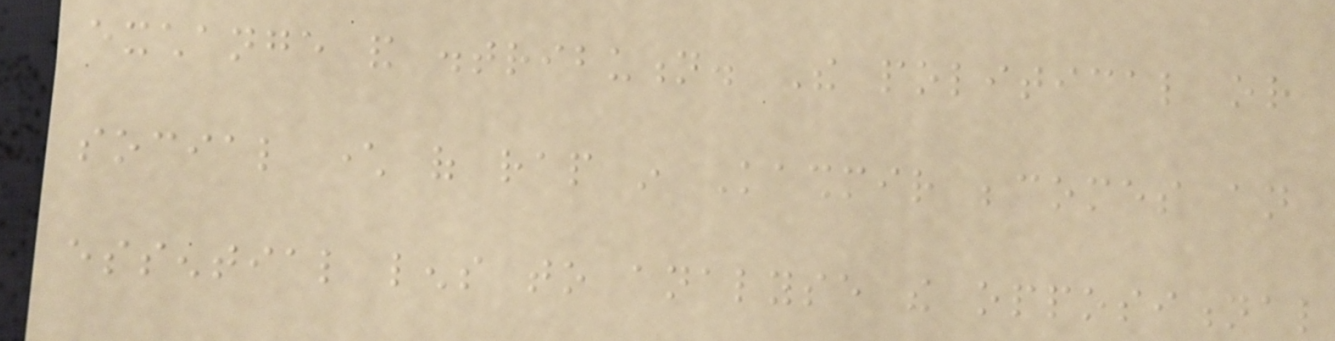exchange and distribution. The political or
social character of rap in Kashmir becomes an
essential lens to analyse the oppositional
